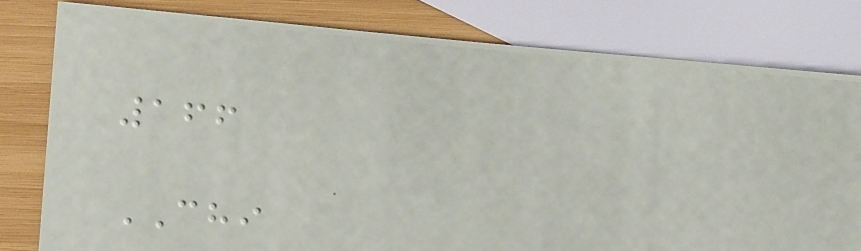166
CHI
